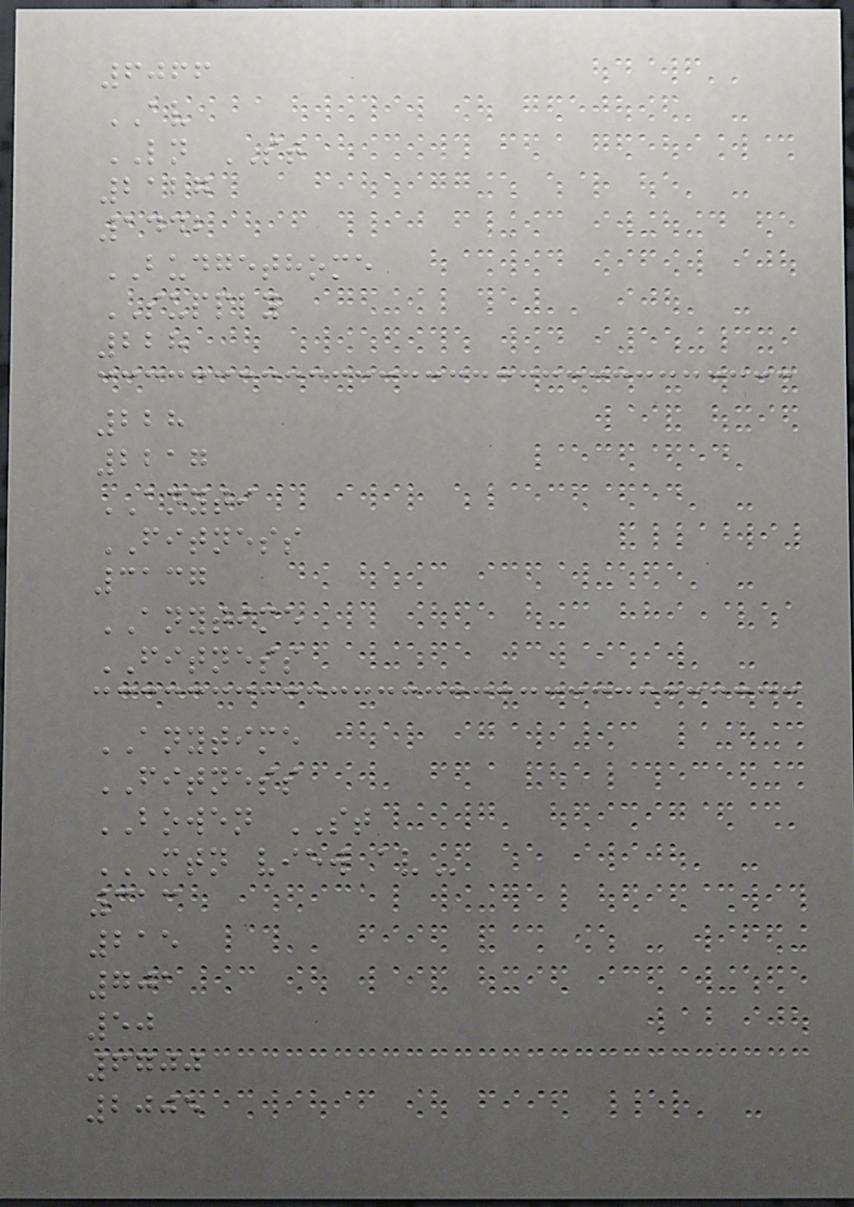6066
AV
LN ST
2127
1442
BUDGETHOME
SUPPLY
228
228
2217
ANYTI
FITNESS
3137
ANYTIME
FITNESS
ANYTIME
FITNESS
BOWEN ST
MTN VIEW AV
313
215
701
50
6700
2005
